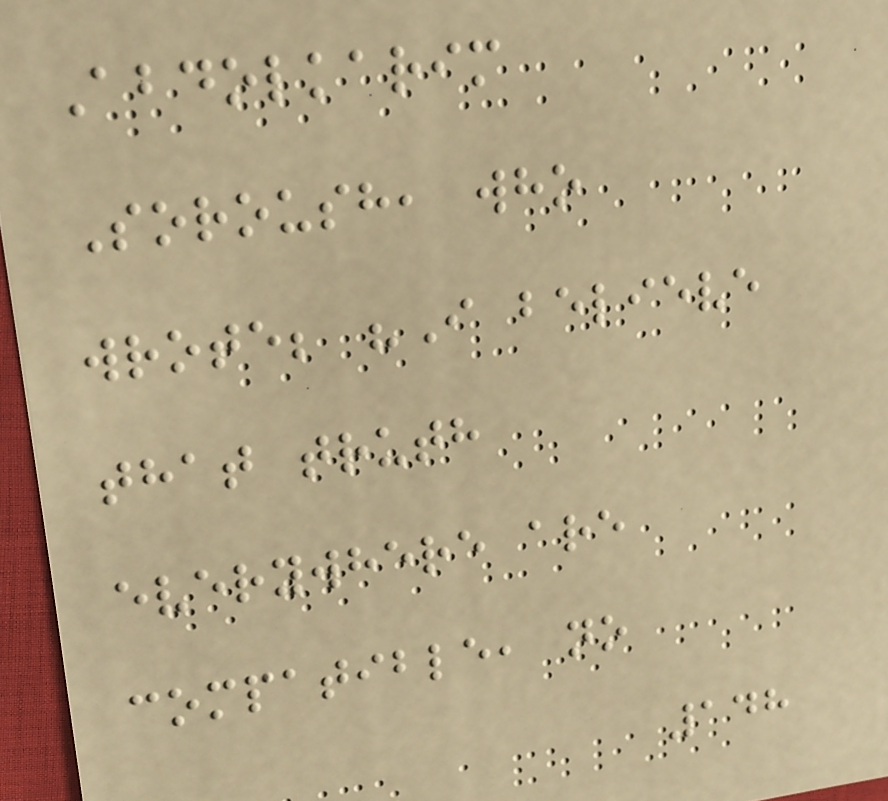Abdolkarim
Soroush, who
wrote; "I believe
that truth
everywhere are
compatible, no
148
